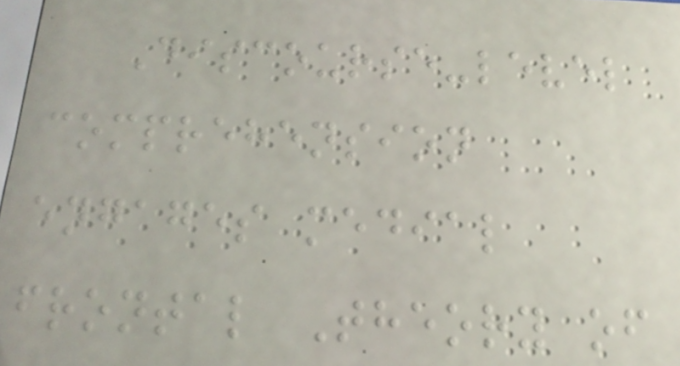Discourse-level
comprehension
engages medial
frontal Theory of
